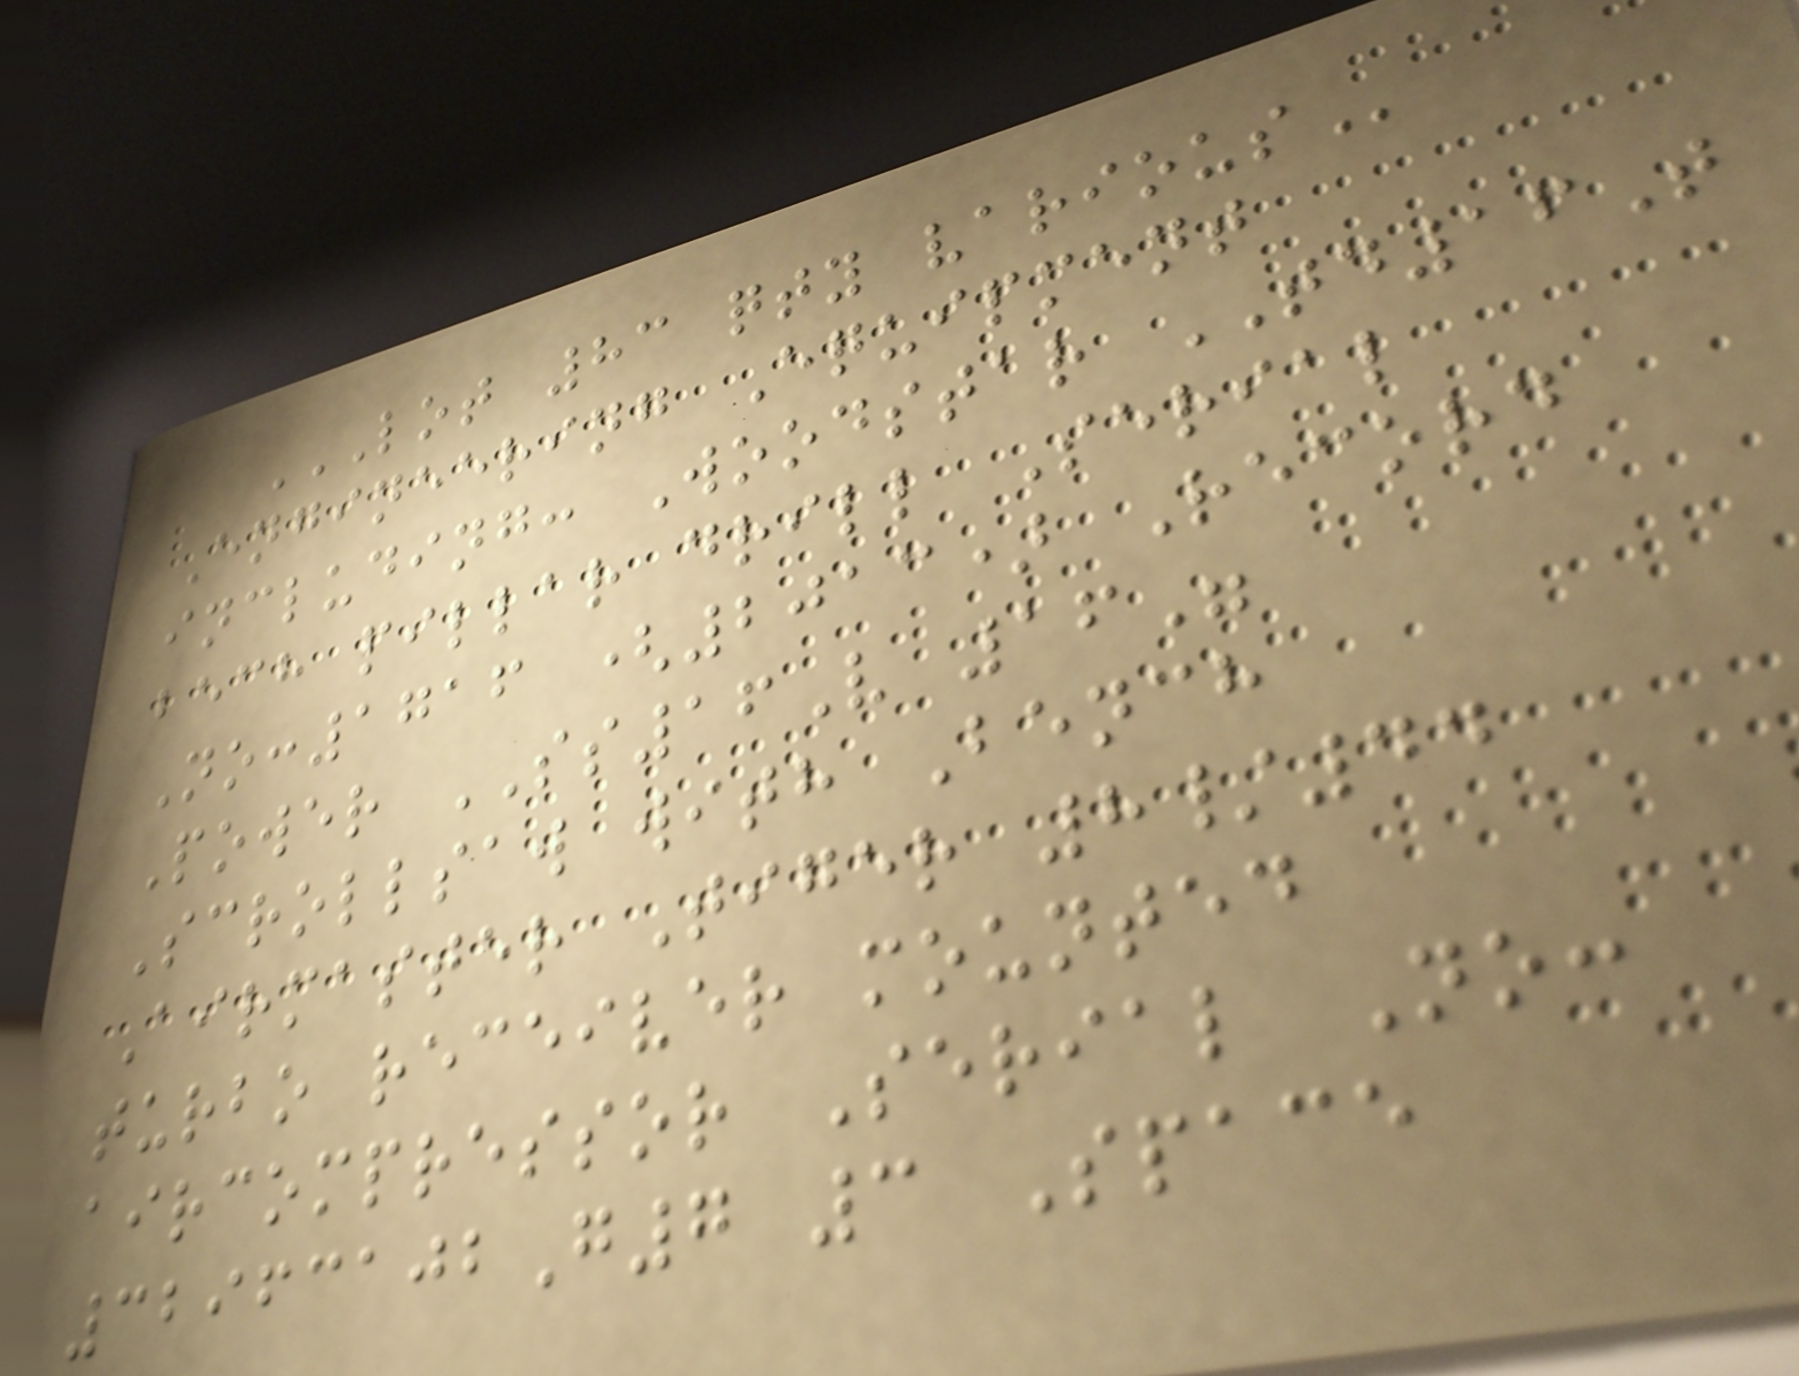LOT 83 QTY VARIOUS
Engineering Equipment
including: Woodstar TD16T
bech pillar drill Serial
No:1716 (2013) Record
Power SS16V 16"
Scrollsaw with Bench
Airmaster Tiger 8/44
turbo receiver mounted
aircompressor Serial No:
32963102G7 3 Space
